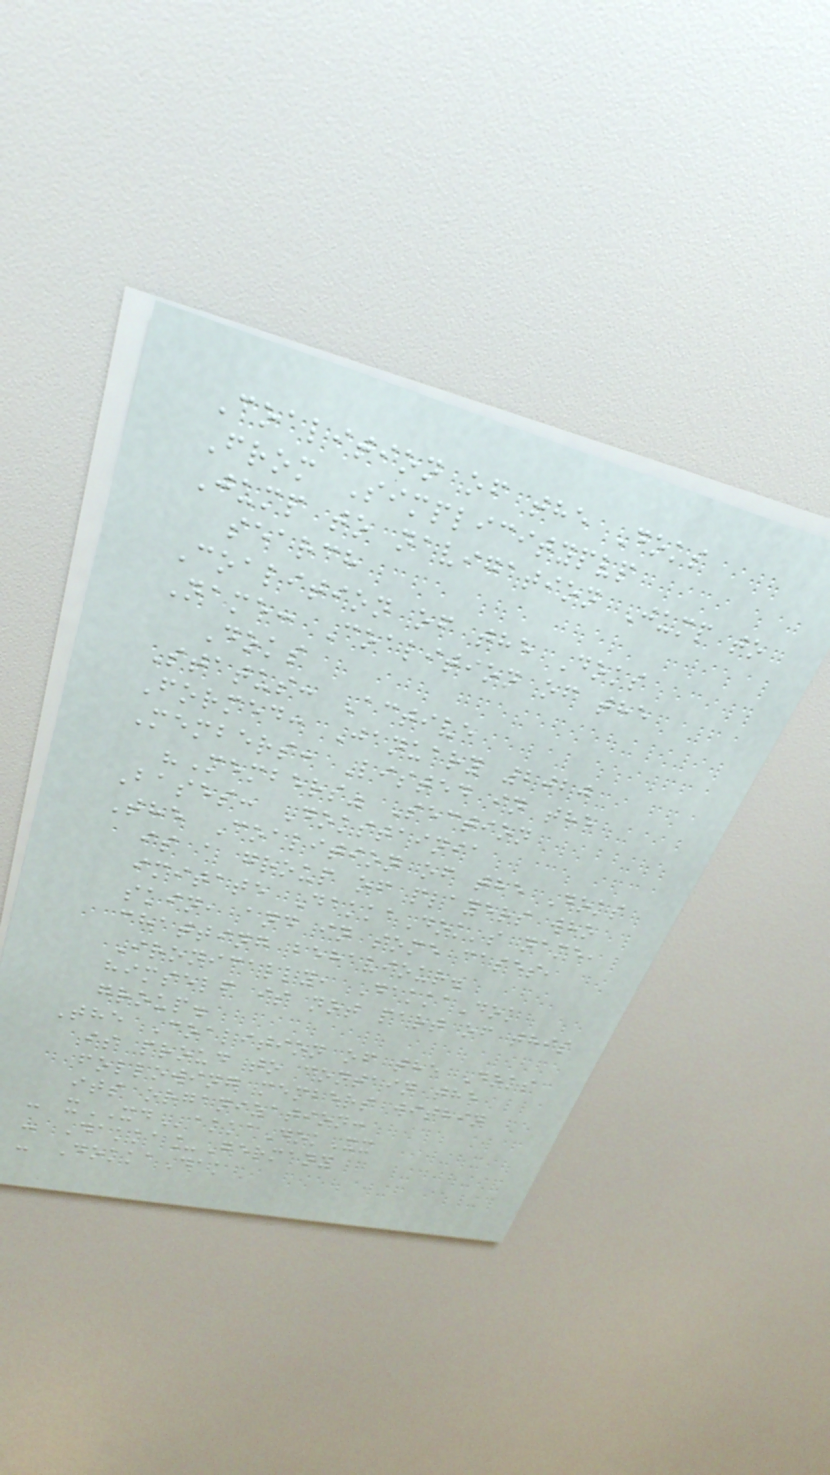Coalition of the Doks
From Simplicitypvp
Jump to navigation Jump to
search
Coalition of the Doks
Name: Coalition of the
Doks
Status: Active
Formed: January 2020
Members: Listed in the
"Members" Section
Bases: Dokstainia
The Coalition of the Doks
is a group of players who
imitate DakkaDok's name,
skin, and in some cases,
chatting behaviour.
Ironically, DakkaDok
himself is not part of this
group.
The Coalition of the Doks
is proud to contain the
following members within
its organization:
- xXDakkaDokXx
- Dakka_Germany
- DokkaDak
